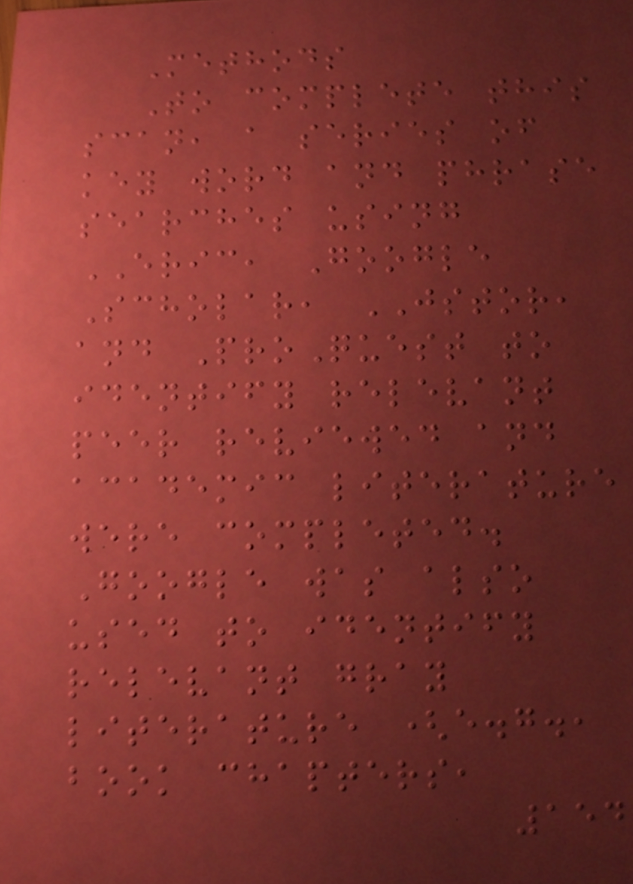Methods
To complete this
scan, a series of
key word and phrase
searches using
ERIC, Google
Scholar, JSTOR,
and ProQuest to
identify relevant
peer reviewed and
academic literature
were completed.
Google was also
used to identify
relevant gray
literature (e.g.,
book chapters,
154
